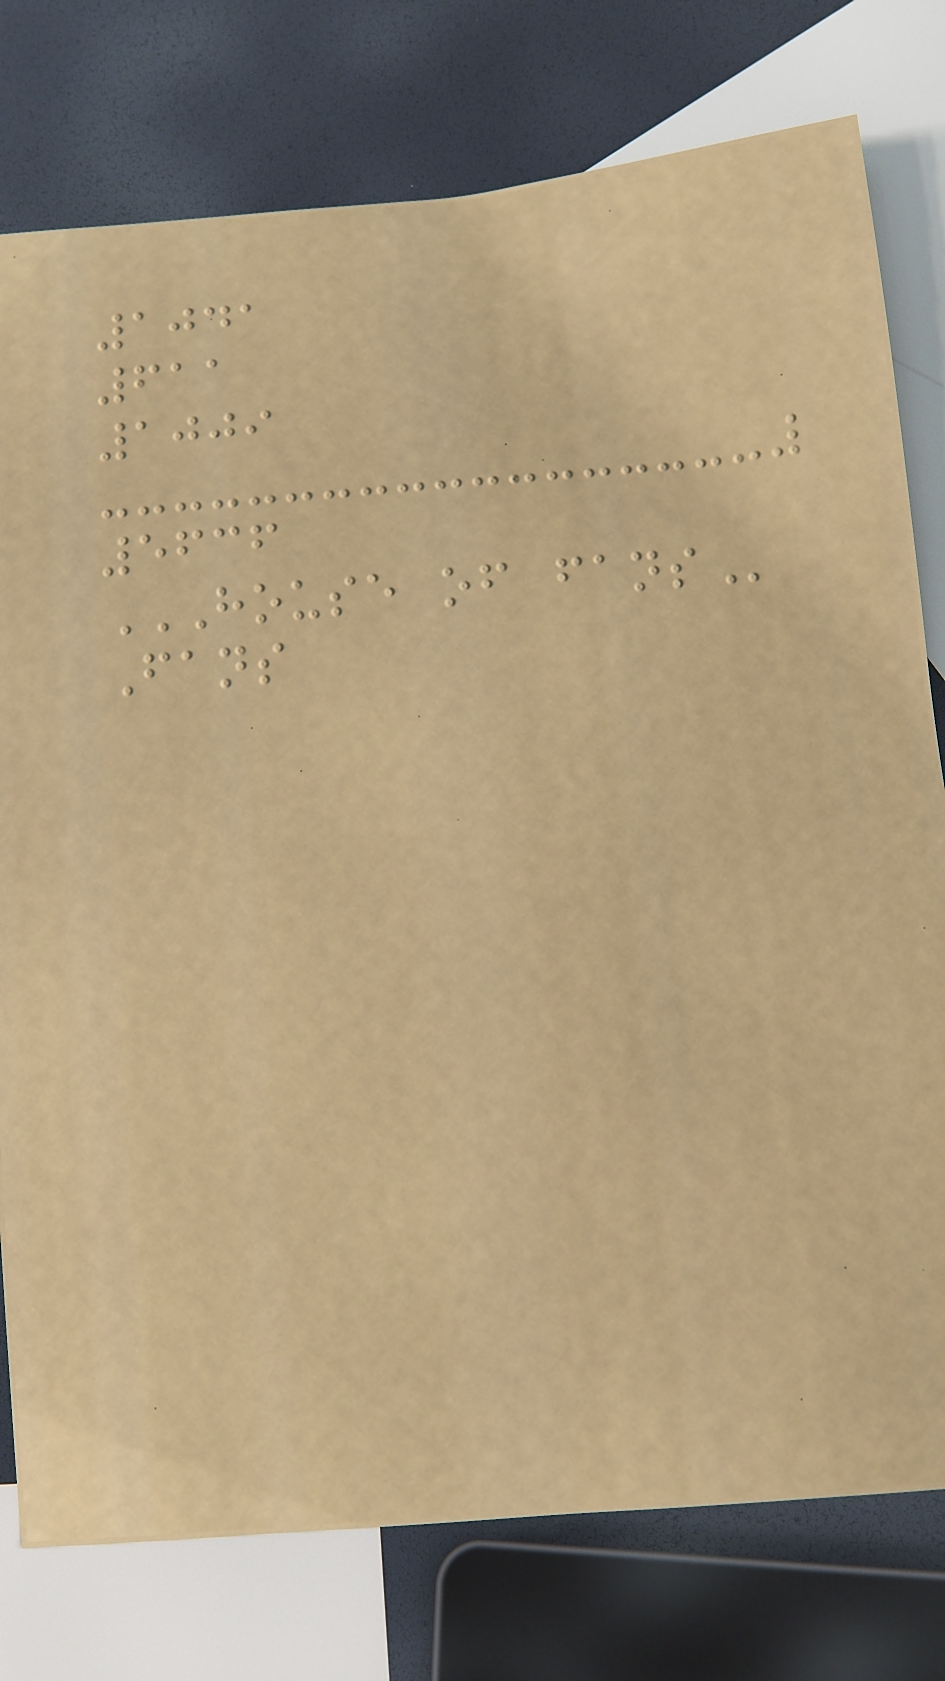1041
611
1009
5636
HOUSE OF FANS
Fans
